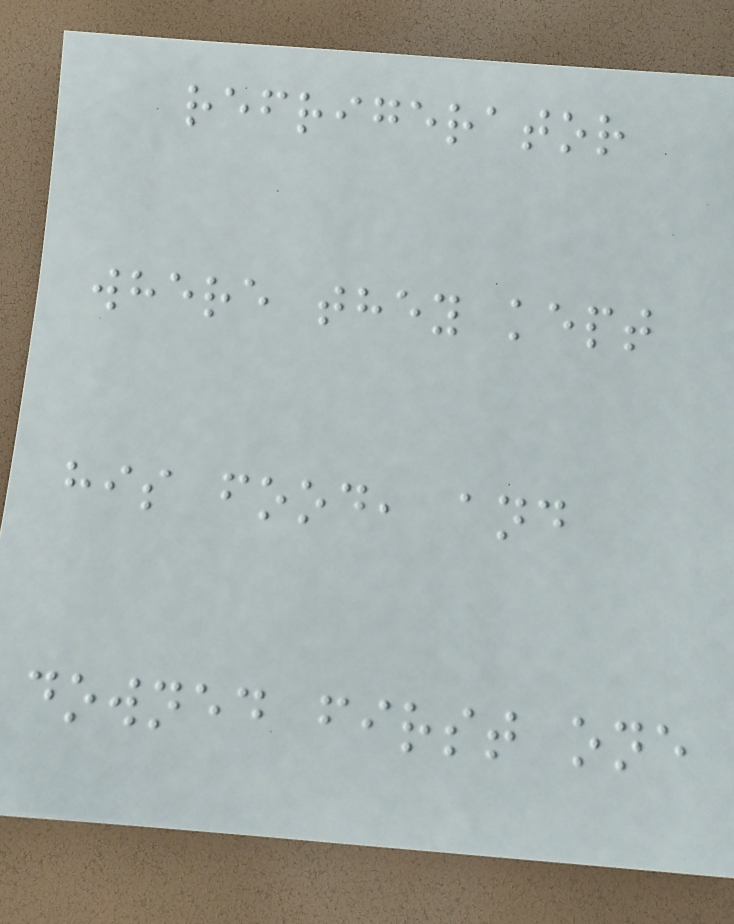refrigerator
where they kept
his food, and
downed first one
